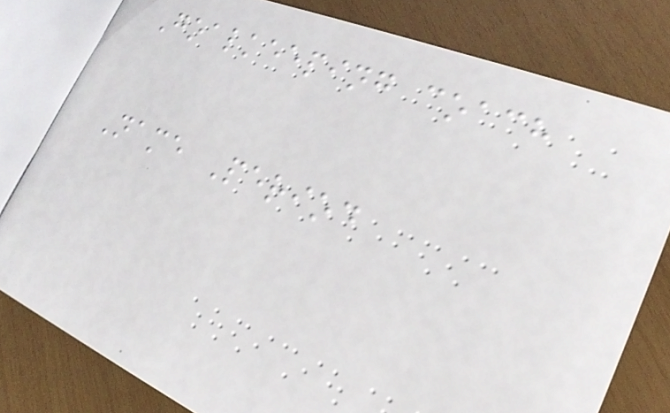Goalkeeping coach
Name Period
